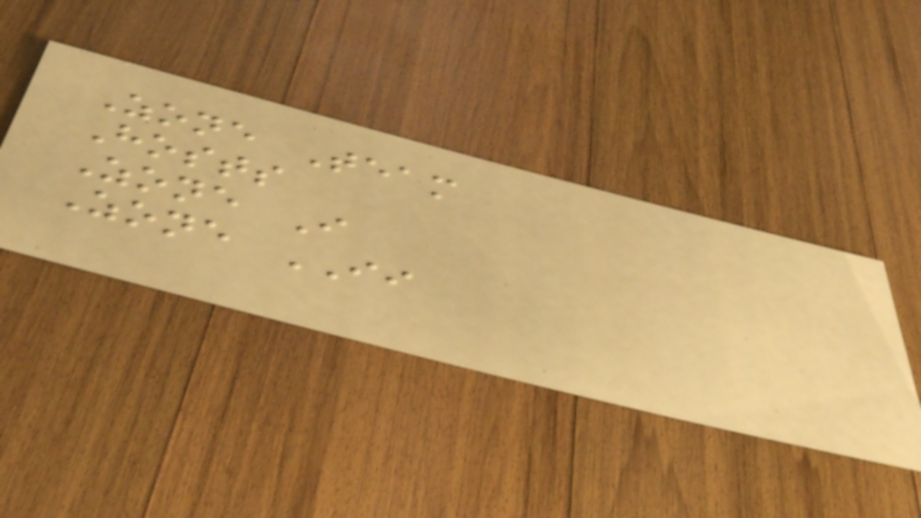Zone Team
Hosts
Zone I
Zone II
